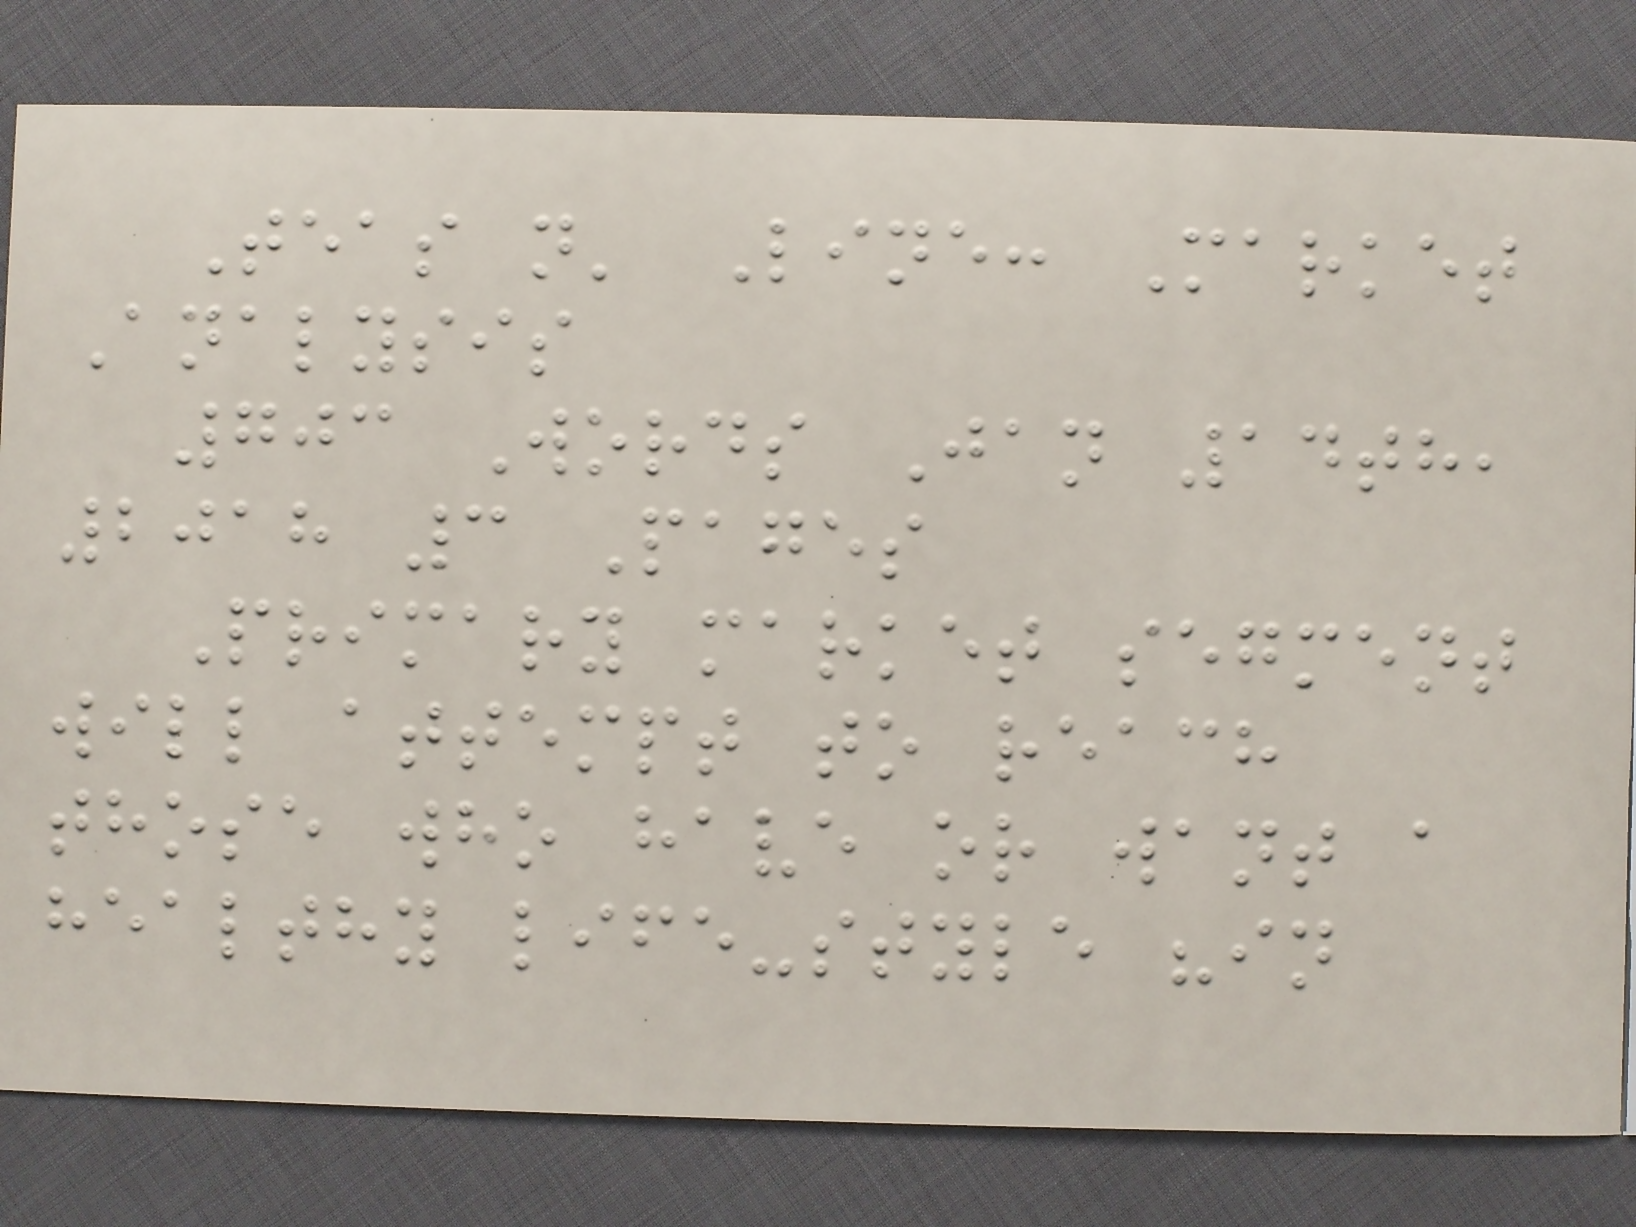Teas n' Line: Market
Analysis
703 Words Jan 14th,
2018 3 Pages
Primary market segment
will attempt to reach
those who have or want a
healthy life-style "in
